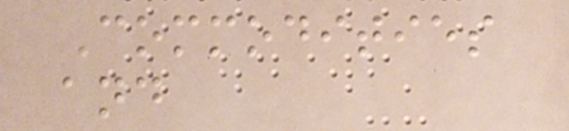Commodities
and
